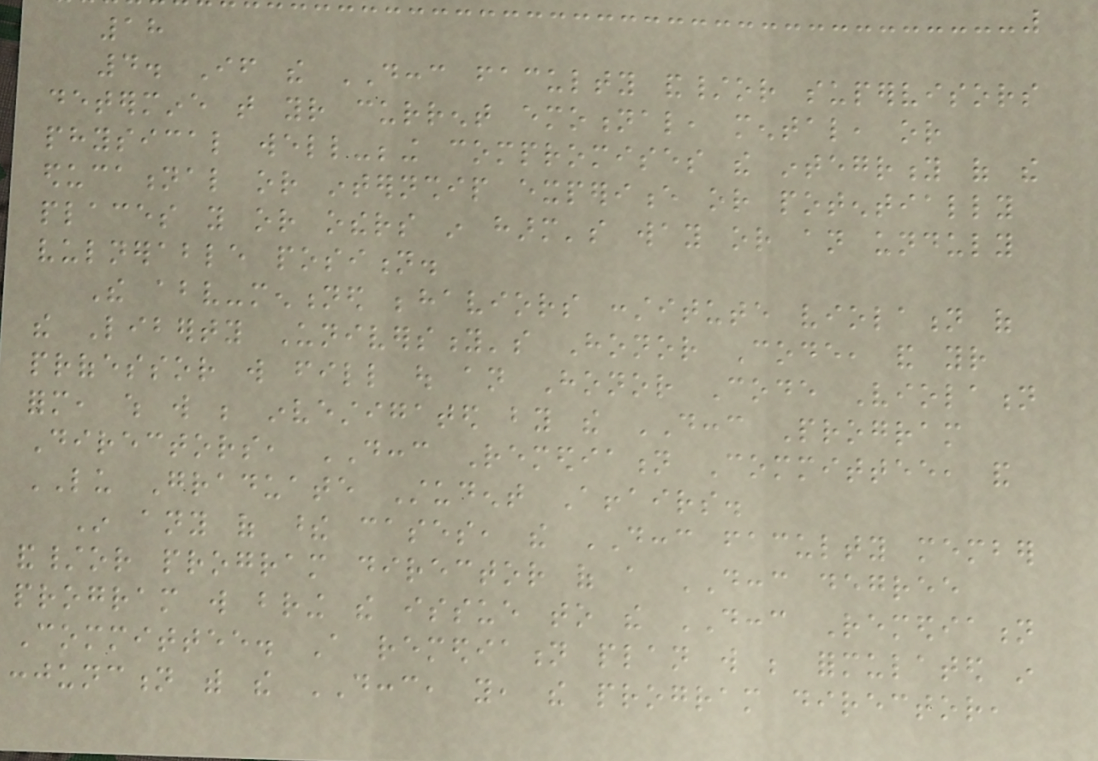18
4. If the DCCC faculty and/or supervisors
determine that your current emotional, mental, or
physical well-being compromises the integrity of the
educational or internship experience or potentially
places you or others in harm's way or an unduly
vulnerable position.
The above-mentioned behaviors constitute violation of
the Liberty University's Honor Code, and your
professor will fill out an Honor Code Violation
form, which will be investigated by the DCCC Program
Directors, DCCC Remediation Committee, and
LU Graduate Student Affairs.
In any of these cases, the DCCC faculty member
and/or program director of a DCCC degree
program will bring the issue to the DCCC Remediation
Committee. A remediation plan will be formulated in
conjunction with the DCCC, you, the program director,
